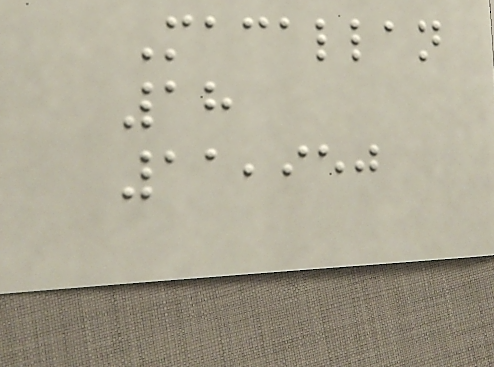Macallan
18
11,950
